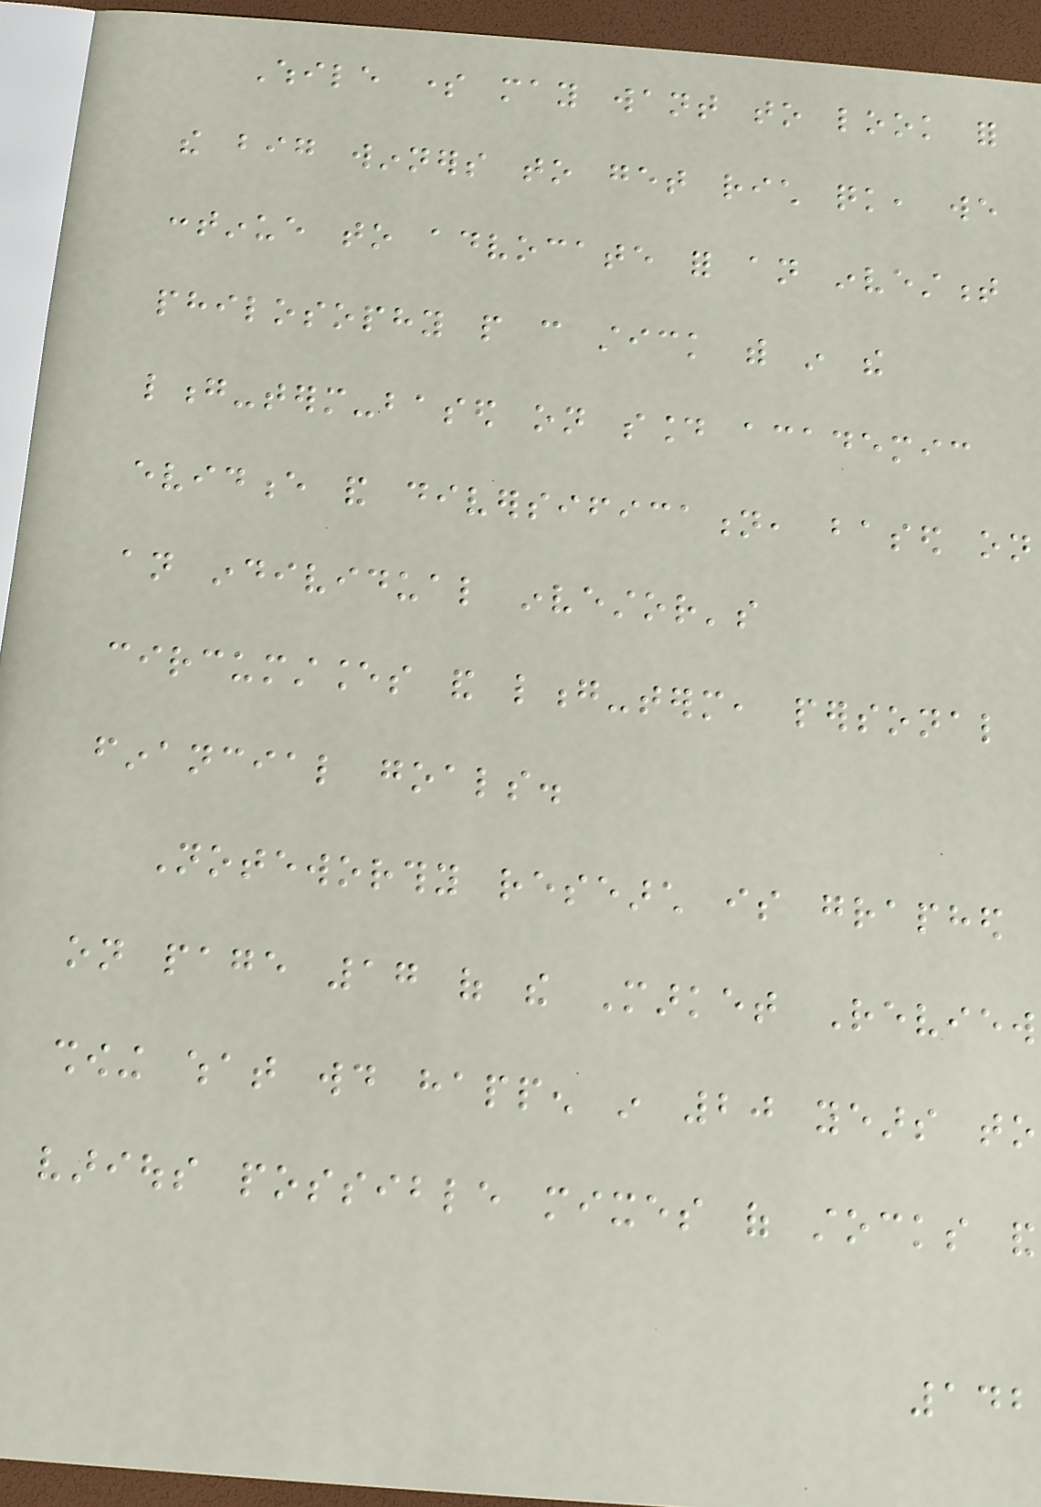While some may want to look for
the big winners to get rich quick, we
continue to advocate for an investment
philosophy people can stick with in the
long-term-based on sound academic
evidence and diversification, based on
an individual investor's
circumstances and long-term, personal
financial goals.
Noteworthy research is graphed
on page 17 of the Market Review
showing what would happen in 20 years to
various possible mixes of stocks and
142
